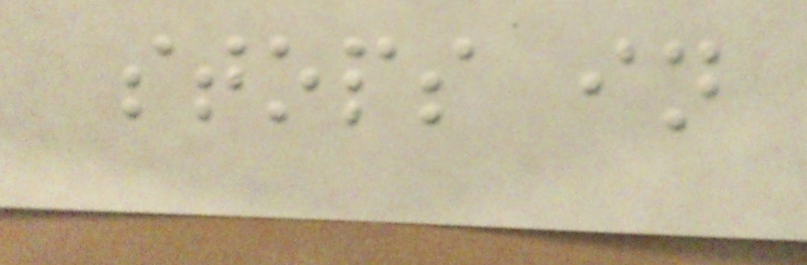stops in
